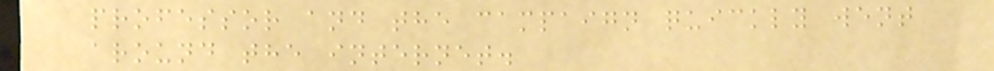professor and the campaign quickly went
around the internet.
